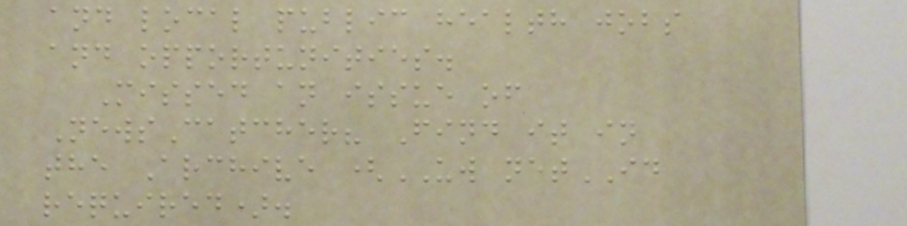and local public health jobs
and opportunities.
Missed an issue of
NewsCatcher? Find it in
the Archive (UW netID
required).
